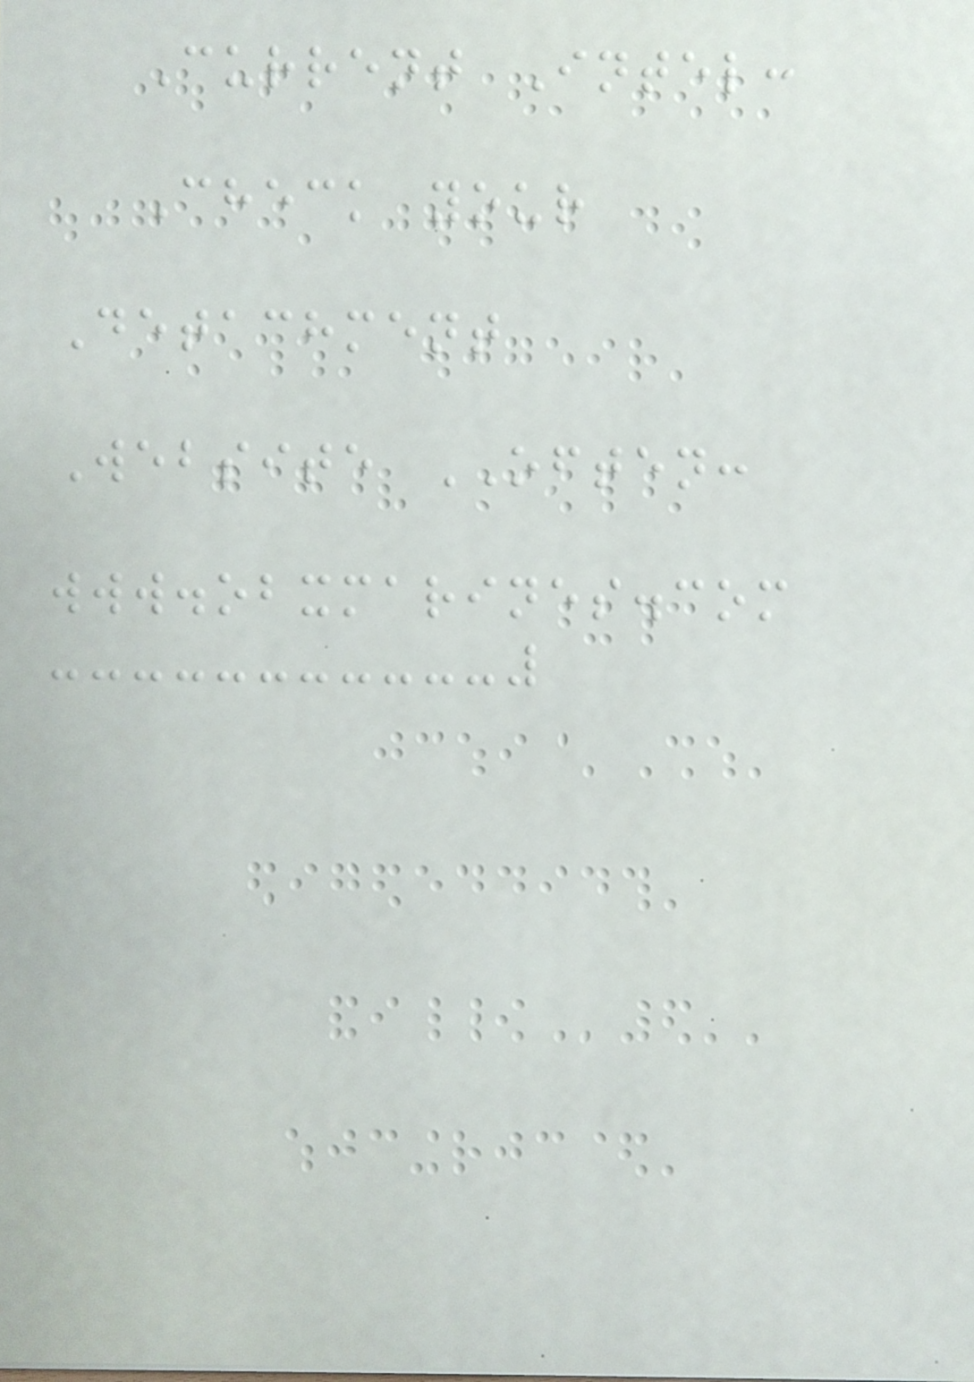Current Intel:
Check your
Detachment
Website OFTEN:
www.obxmarines.com
